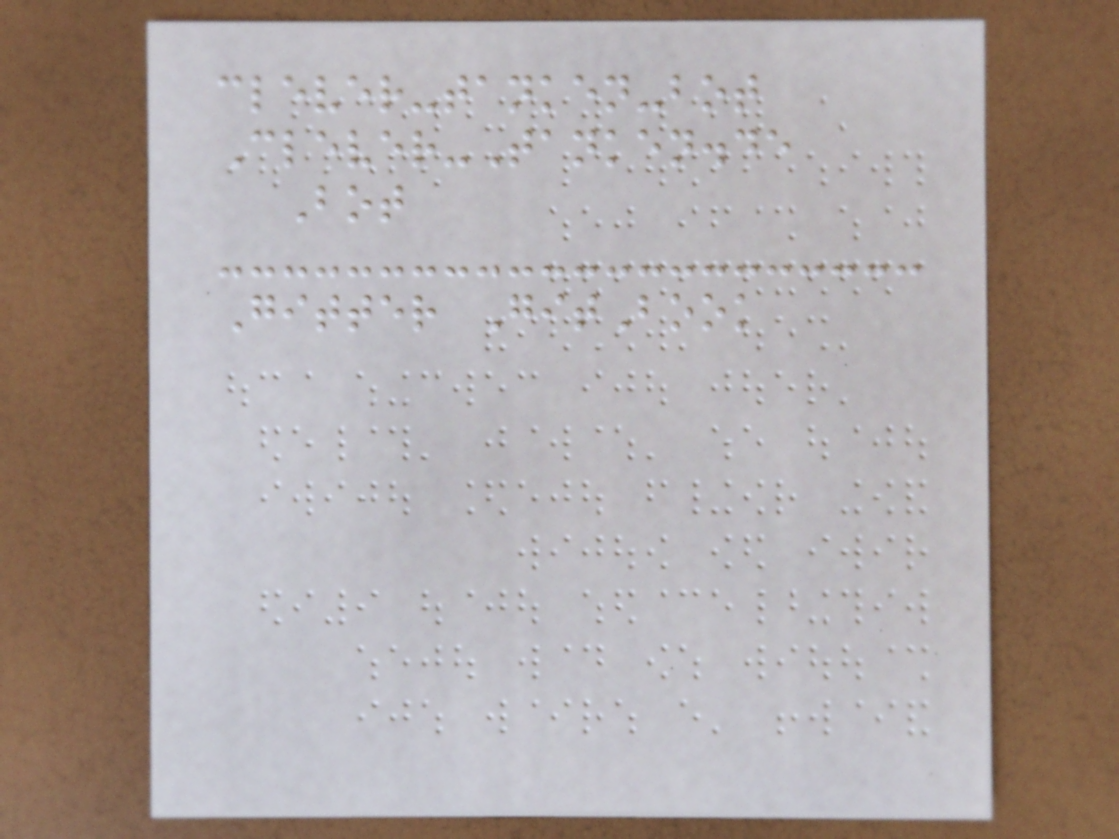clever-tanken-bot
Clever-Tanken.de
Bot
Gitter GitBook
